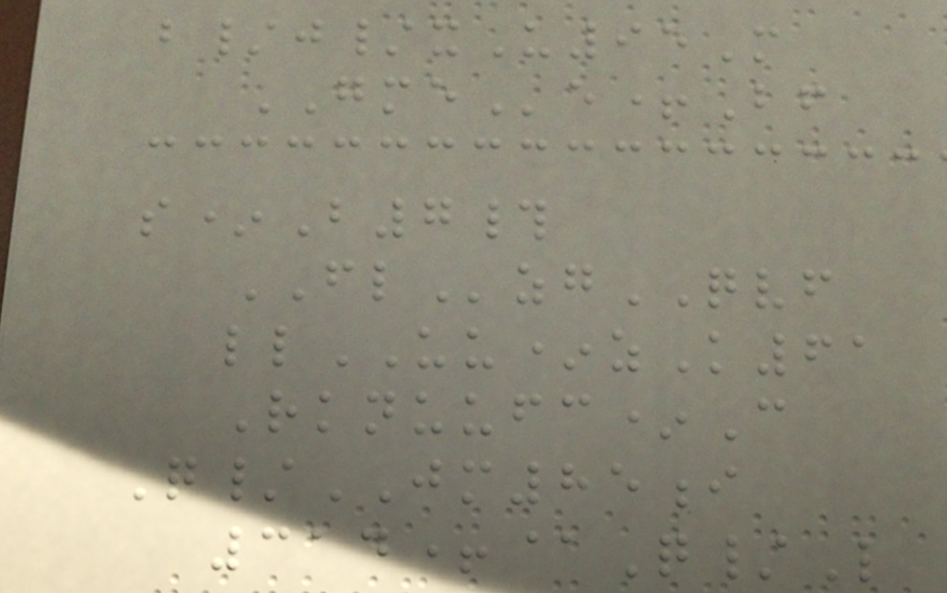b/j/xU95M
GMEe+Bf
s*B7#
FLzgQVF
llUU*zK61
Rknuufc*C
Q/JM85i
314+@Q/L
